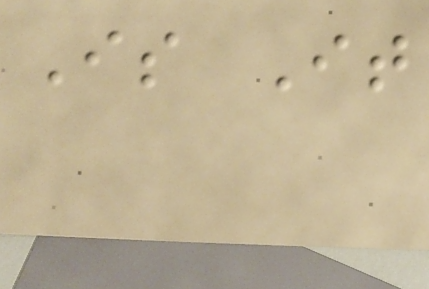Is It
